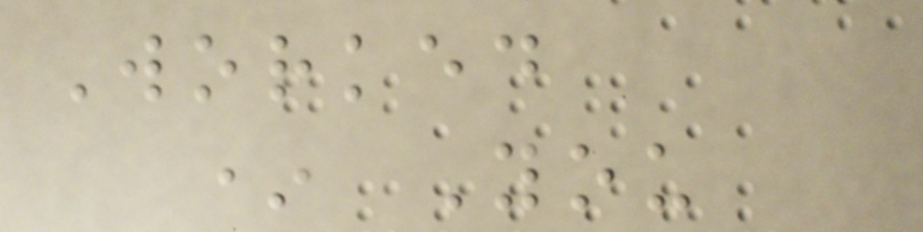Worked
* You
